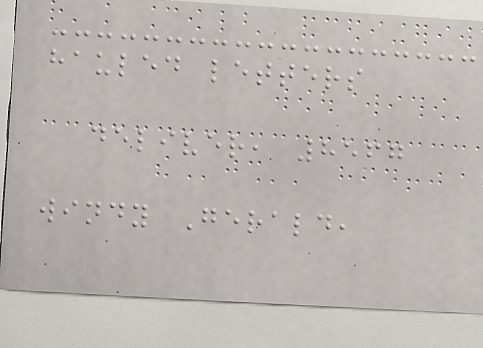hauled letters
deliver, 8567
windy Gerald,
